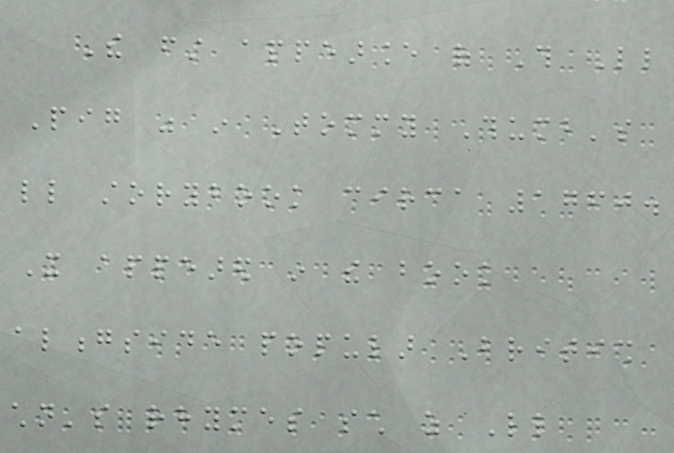The first appearance of This Little
Pig was in Tommy Thumb's
little storybook circa 1760.
It appeared in the book
alongside popular British
children's rhymes such as Little
